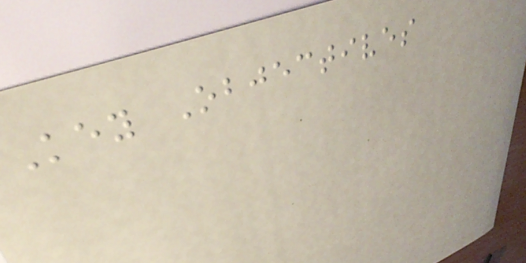Key Objectives
